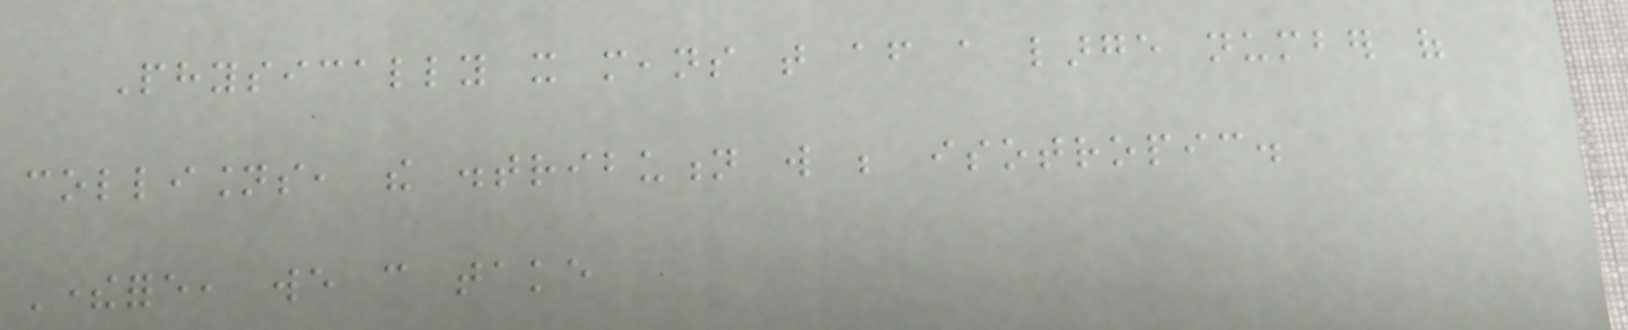Physically it means that after a large number of
collisions, the distribution will be isotropic.
Therefore, we can take
